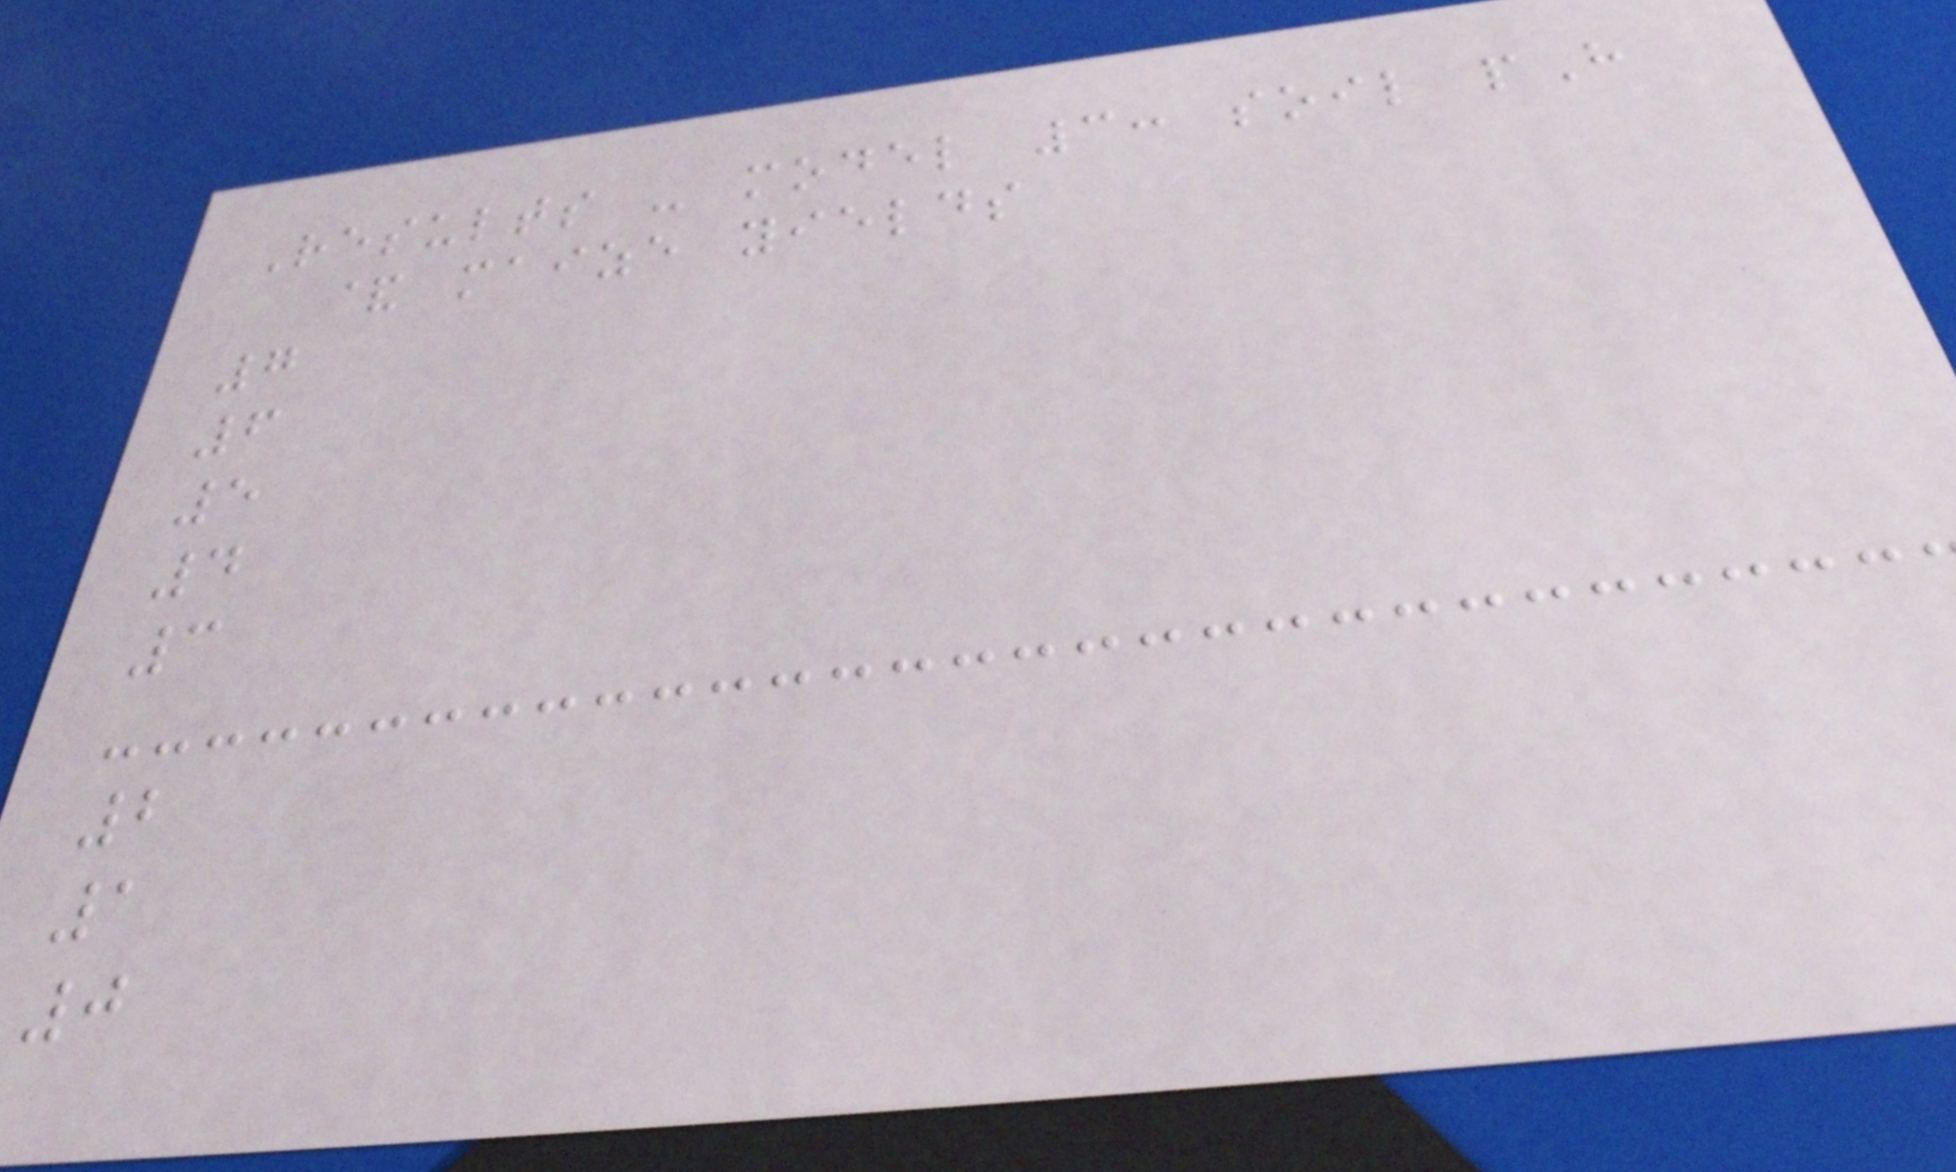Results - model 3: soil pH
& maize yields
7
6
5
4
3
2
1
0
